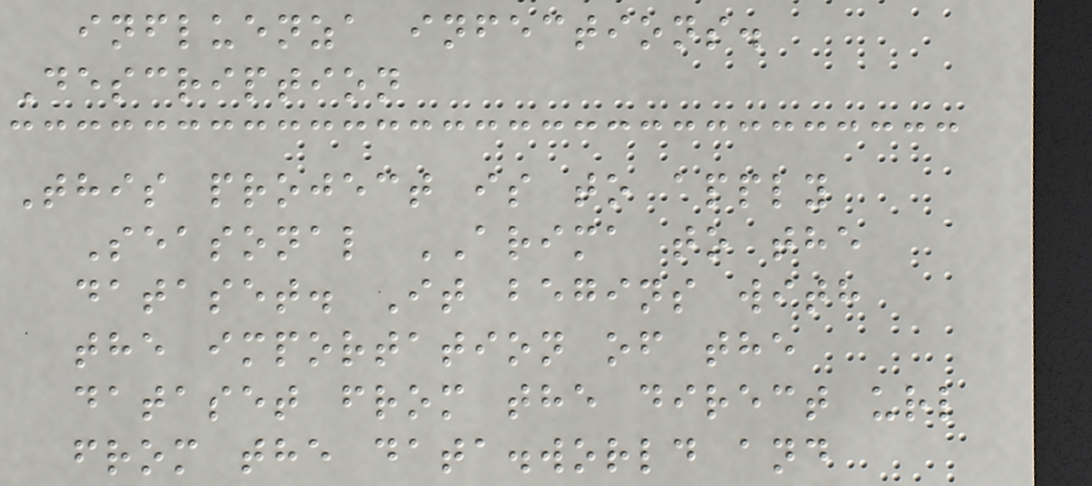influenza infections.
Description
This project is to apply
Seasonal ARIMA to the
dataset. It begins with
the importation of the
dataset from the direct url
from the data.world and
